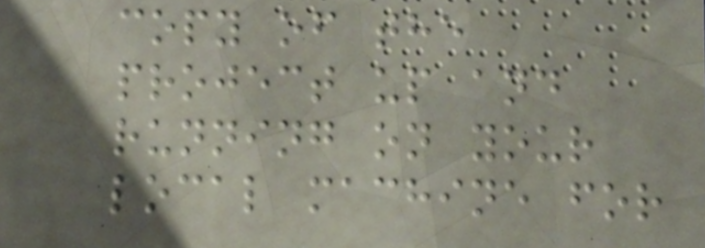copy of the
project up and
running on your
local machine for
